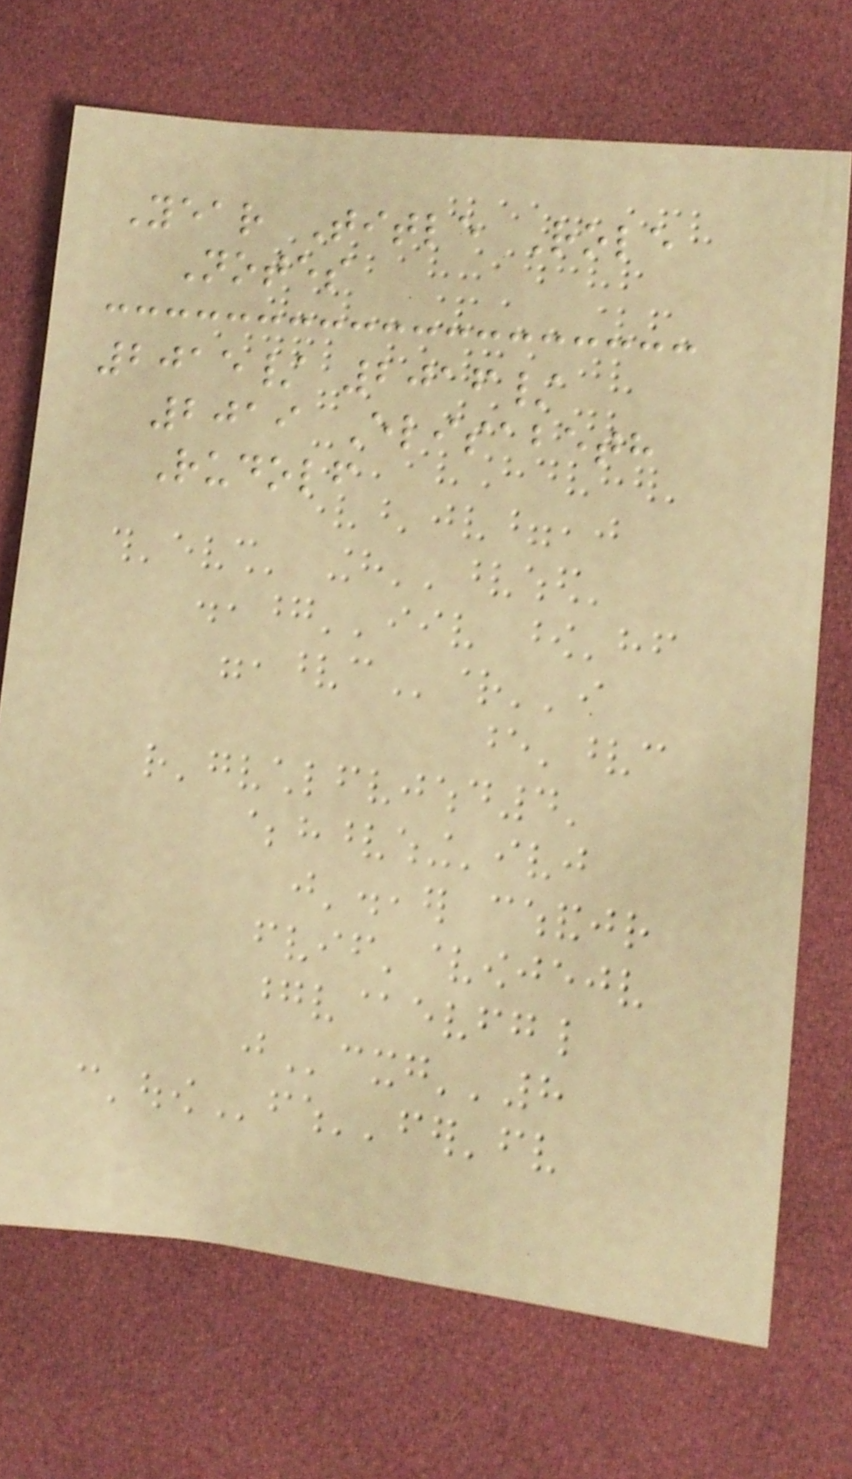Year Title Role
Notes
2015/ 2016/
2019 Elisabeth
Rudolf
